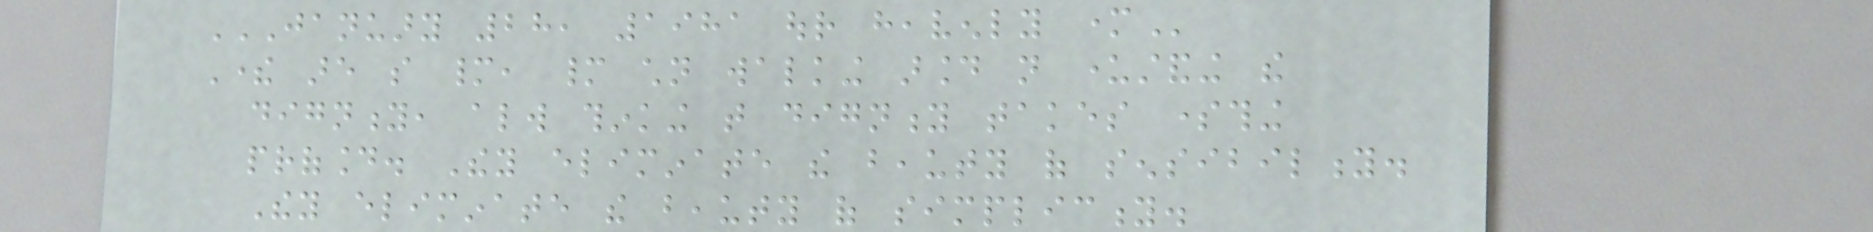JANUARY 28, 1981 OUR HEAVENLY MOTHER
There are so many, many children walking around not understanding the
dignity, always thinking that dignity takes something
profound. They eliminate the beauty of sensibility.
They eliminate the beauty of simplicity.
